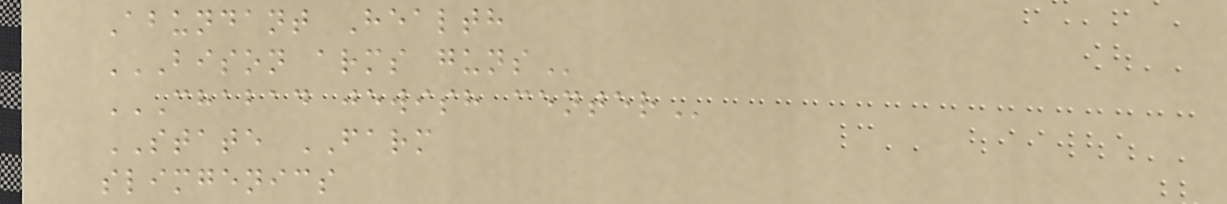Abundant Health
BISON ARMS GUNS
CHABAD JEWISH CENTER
STATE FARM
slimgenics
